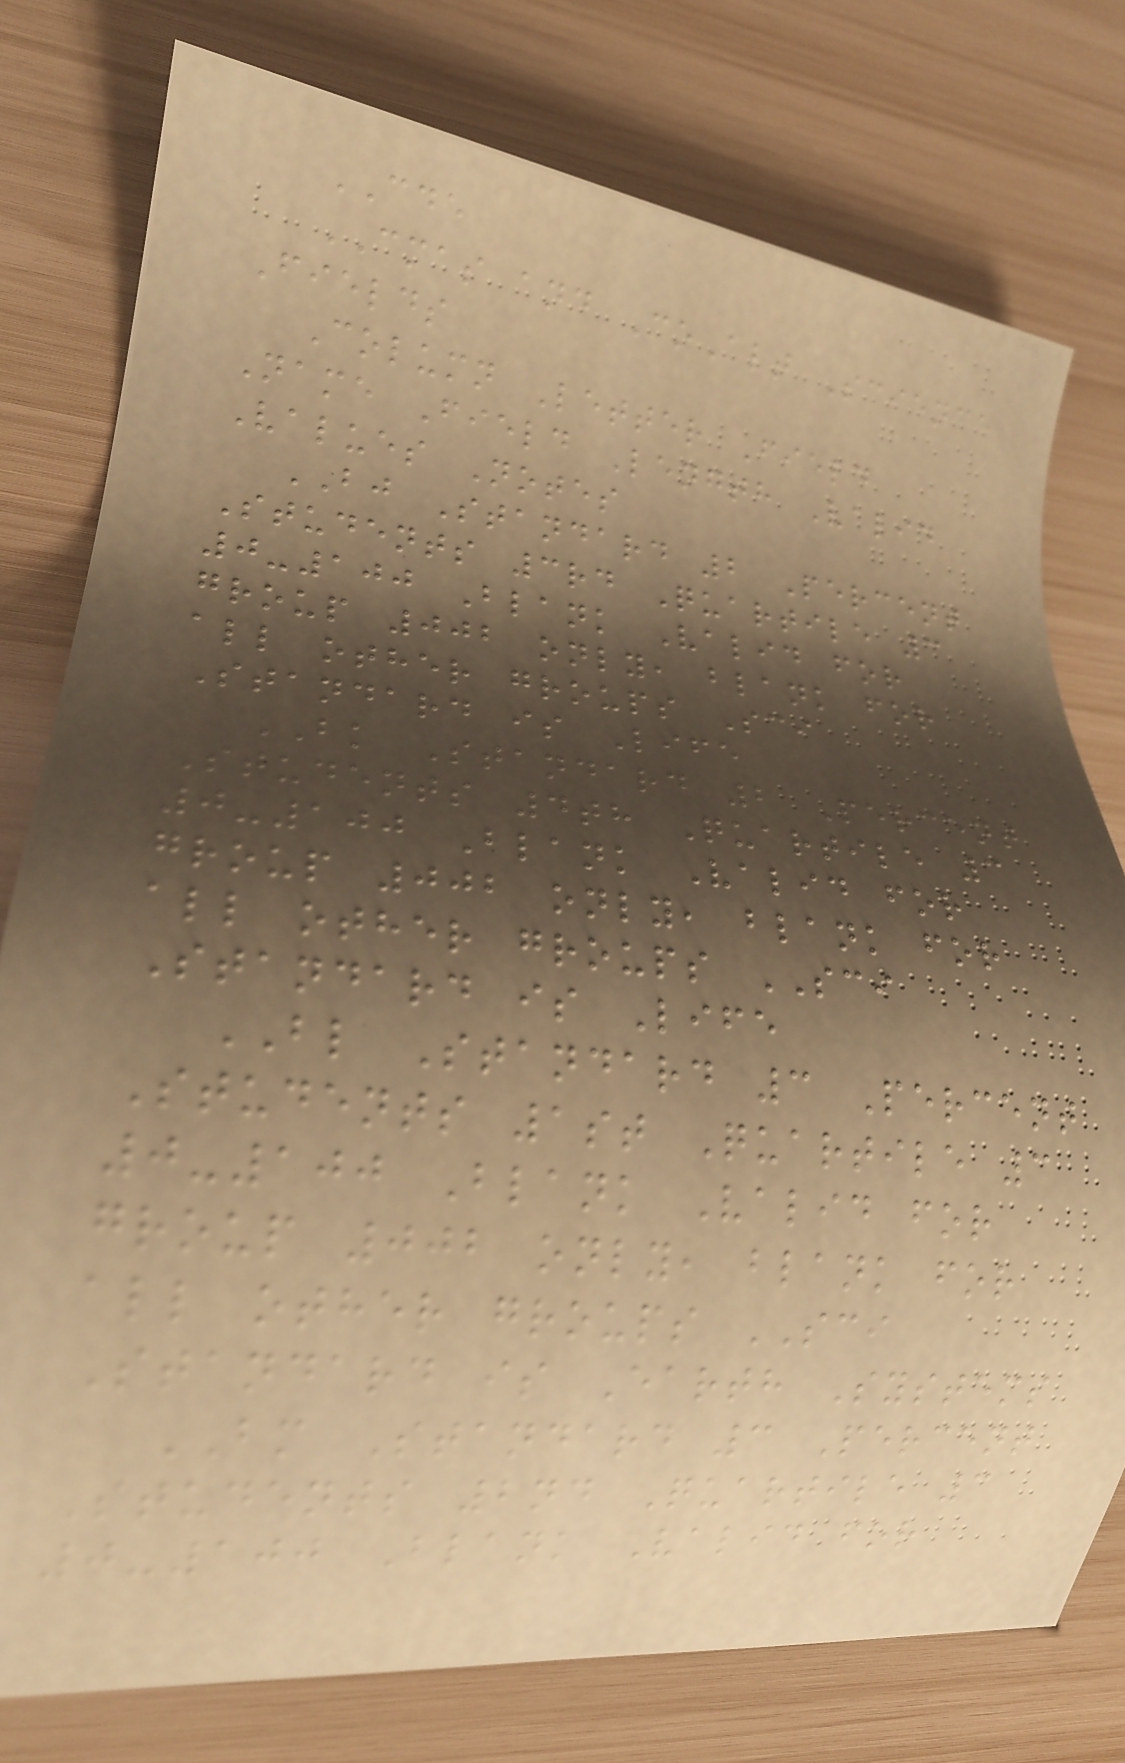CDE
CMAS and CoAlt Science
Fields
Column Letter Field
Name Field Length Valid
Values Notes
BJ Standard 2 Percent
Students 3rd Quartile 3
0-100 Blank Valid for
group 002 only, blank for
all other groups Sci
Standard is Life
BK Standard 2 Percent
Students 4th Quartile 3
0-100 Blank Valid for
group 002 only, blank for
all other groups SCI
Standard is Life
BL Standard 3 Percent
Students 1st Quartile 3
0-100 Blank Valid for
group 002 only, blank for
all other groups SCI
Standard is Earth Systems
BM Standard 3 Percent
Students 2nd Quartile 3
0-100 Blank Valid for
